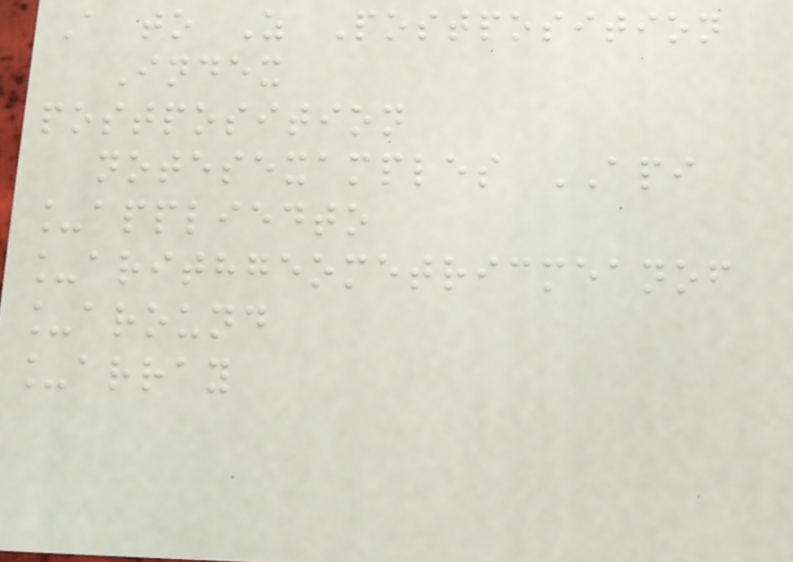A to Z Postposition
Index
postposition
notesexamples API
_appliedto
_arithgeometricmeanof
_around
_array
